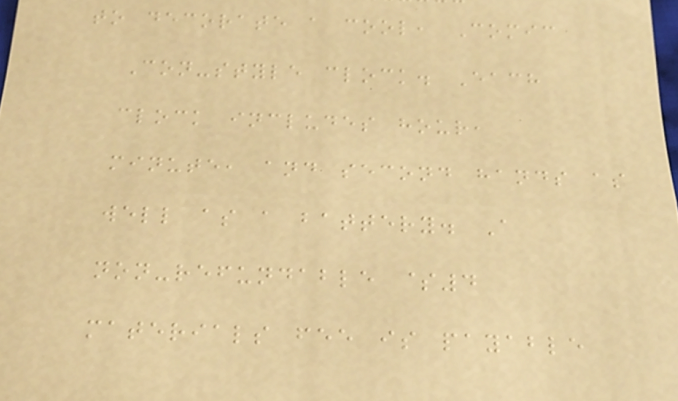to decorate a cool, Comic
Con-style clock. Each
clock includes hour,
minute, and second hands as
well as a battery. A
non-refundable $4
materials fee is payable
